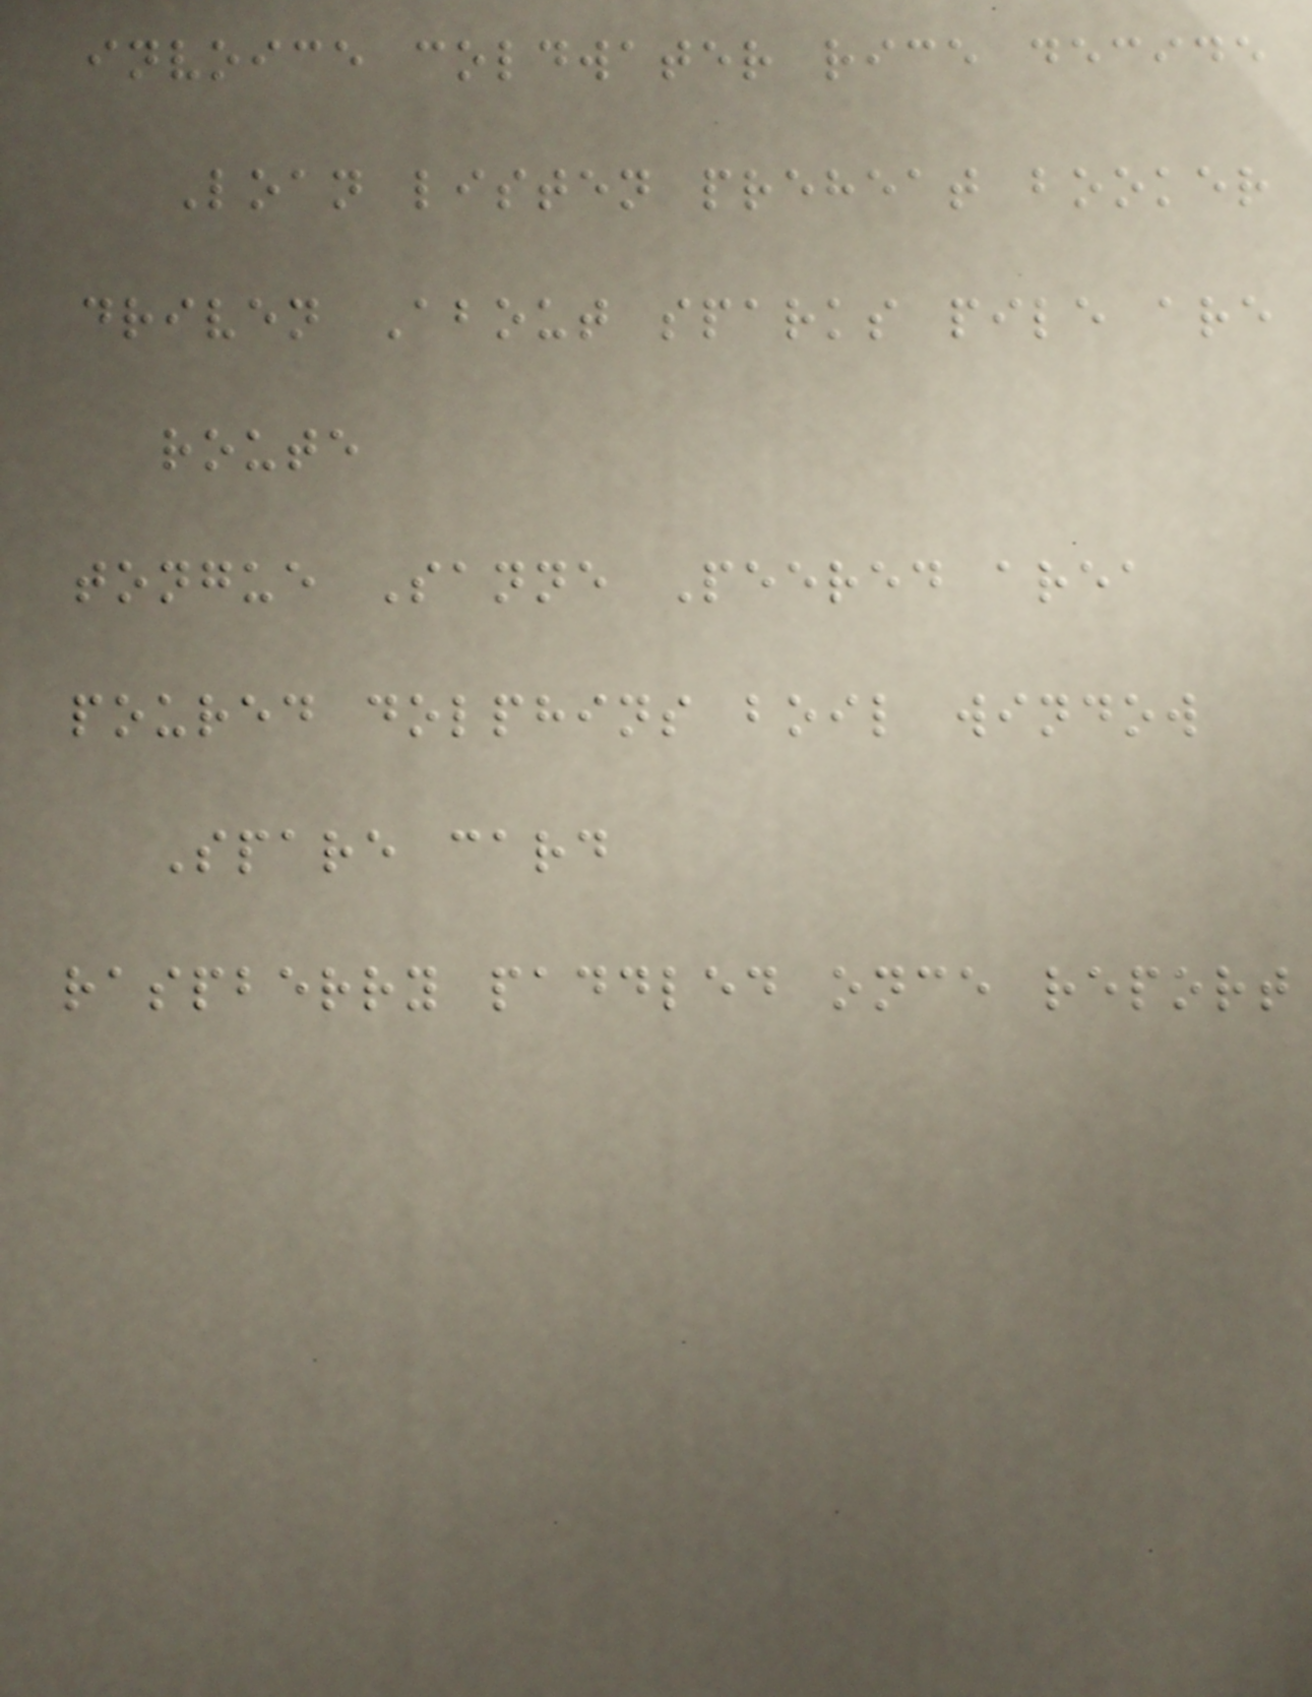invoice coldwater rice decide
Loan listen preheat booker
driven About sparks pile are
route
tongue Sanne Peered area
poured dolphins boil window
Spare card
raspberry paddled once report
